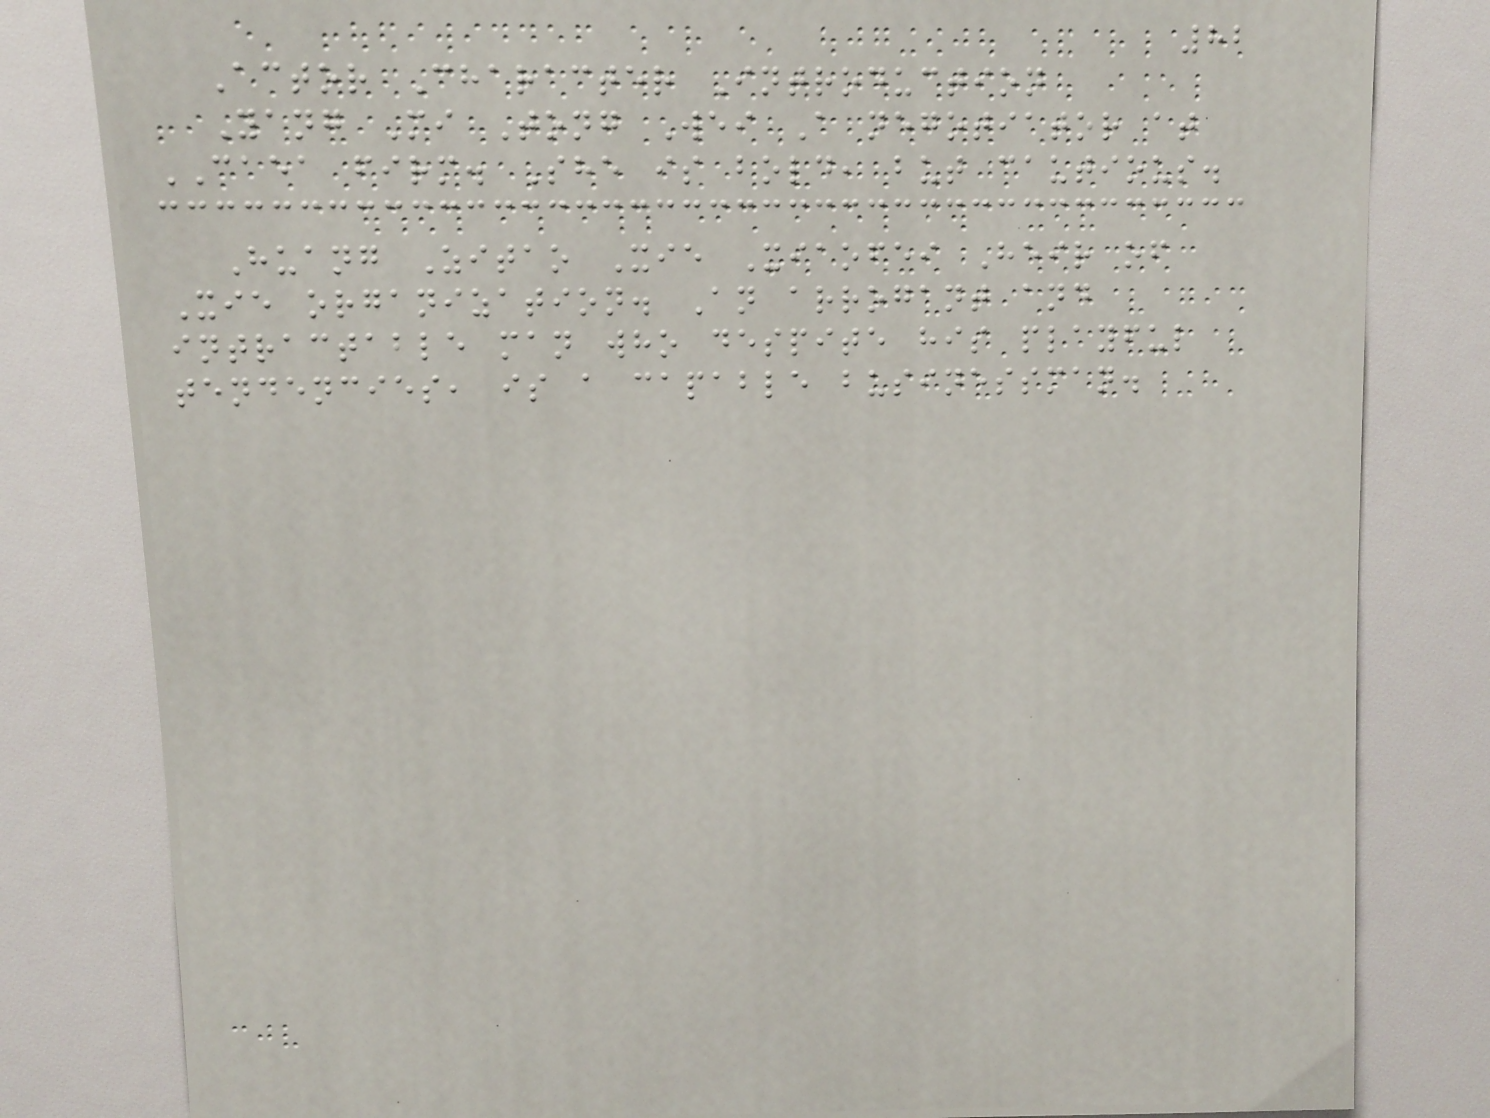82
Actor Character Introduction
Yang Mi Tong Wei A negotiator at
CAEA firm. She is bold, but cautious.
Huang Zitao Xie Xiaofei Heir of
Xie organization. An arrogant and
intractable man who despite his playful
tendencies, is a capable businessman.
